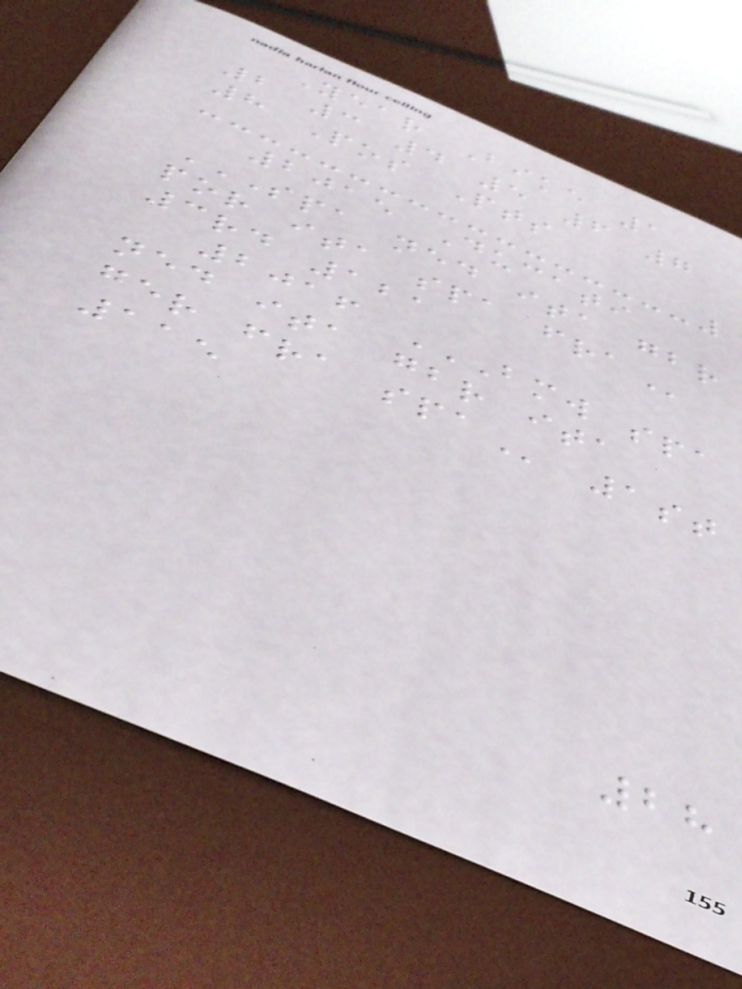Year Bike 1
2 3 4 5 6 7
8 Pos Pts
2015 Ducati
SPA NED ITA GBR
POR ITA SPA FRA
3rd 121
2016 BMW SPA
NED ITA GBR ITA
GER FRA SPA 1st
115
28
